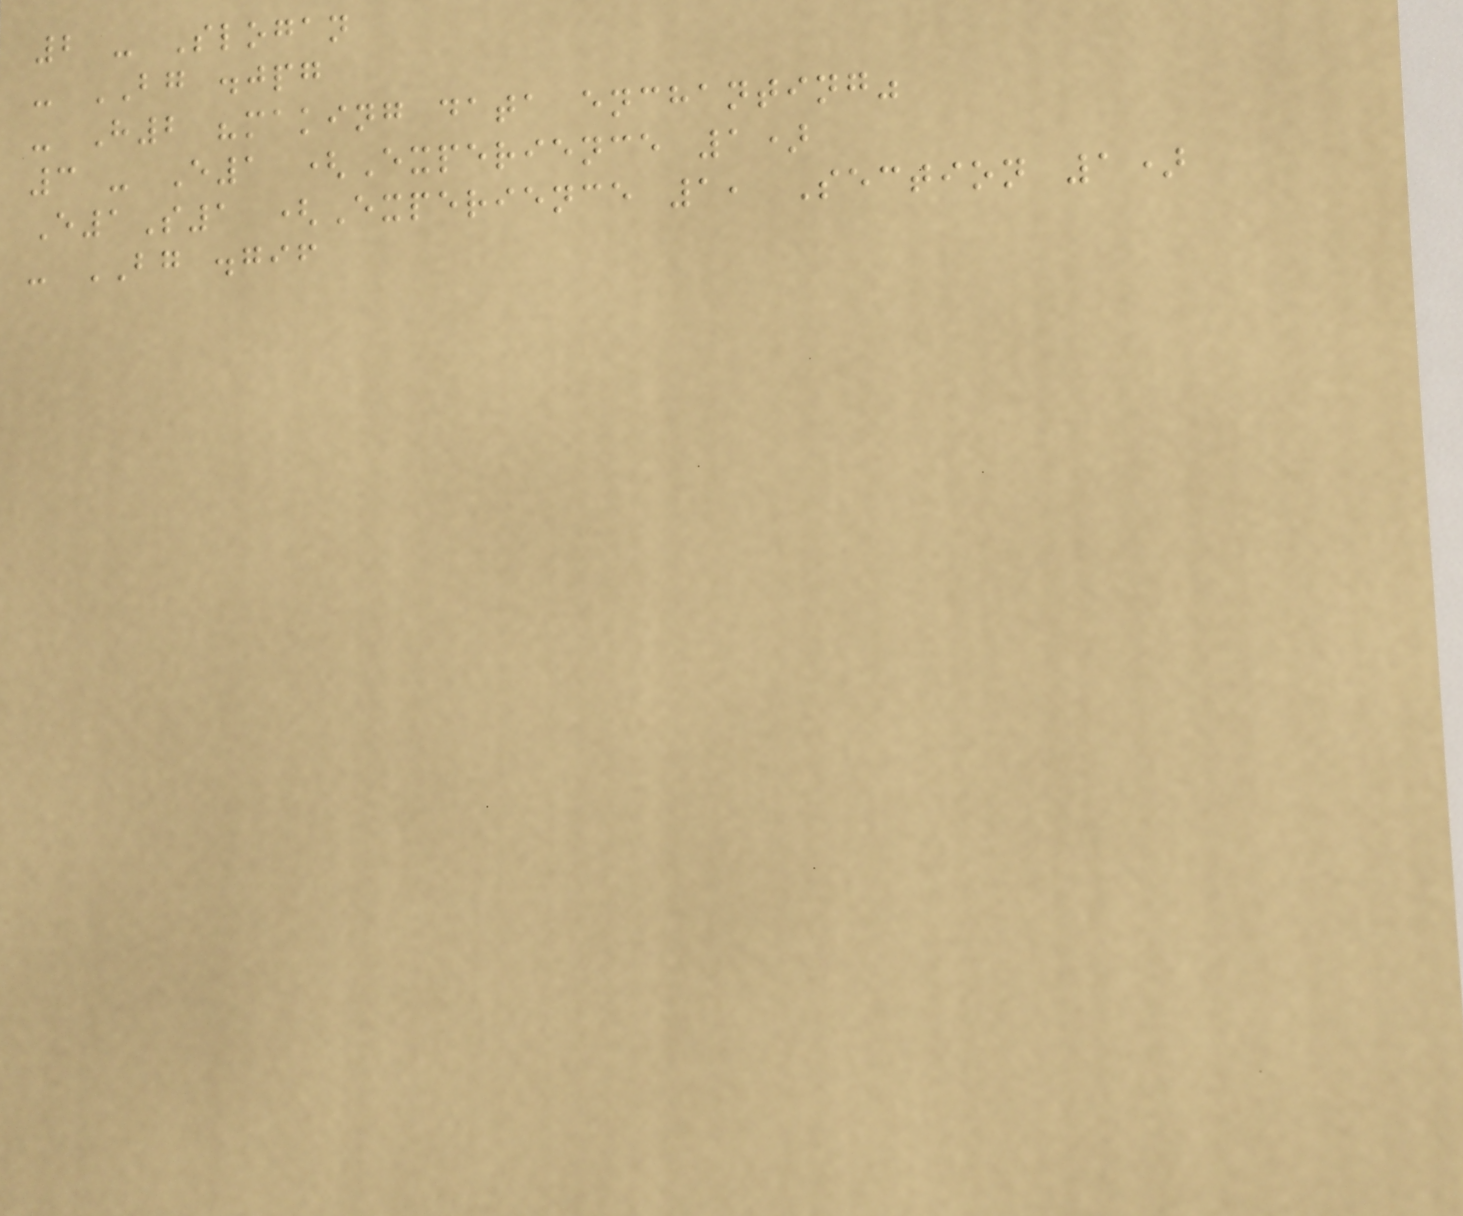2 - Slogan
- BG .jpg
- H2 "making data enchanting"
3 - E1 (Experience 1)
E1S1 (Experience 1, Section 1)
- BG .gif
